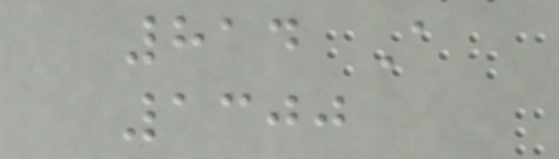814 A
1300
